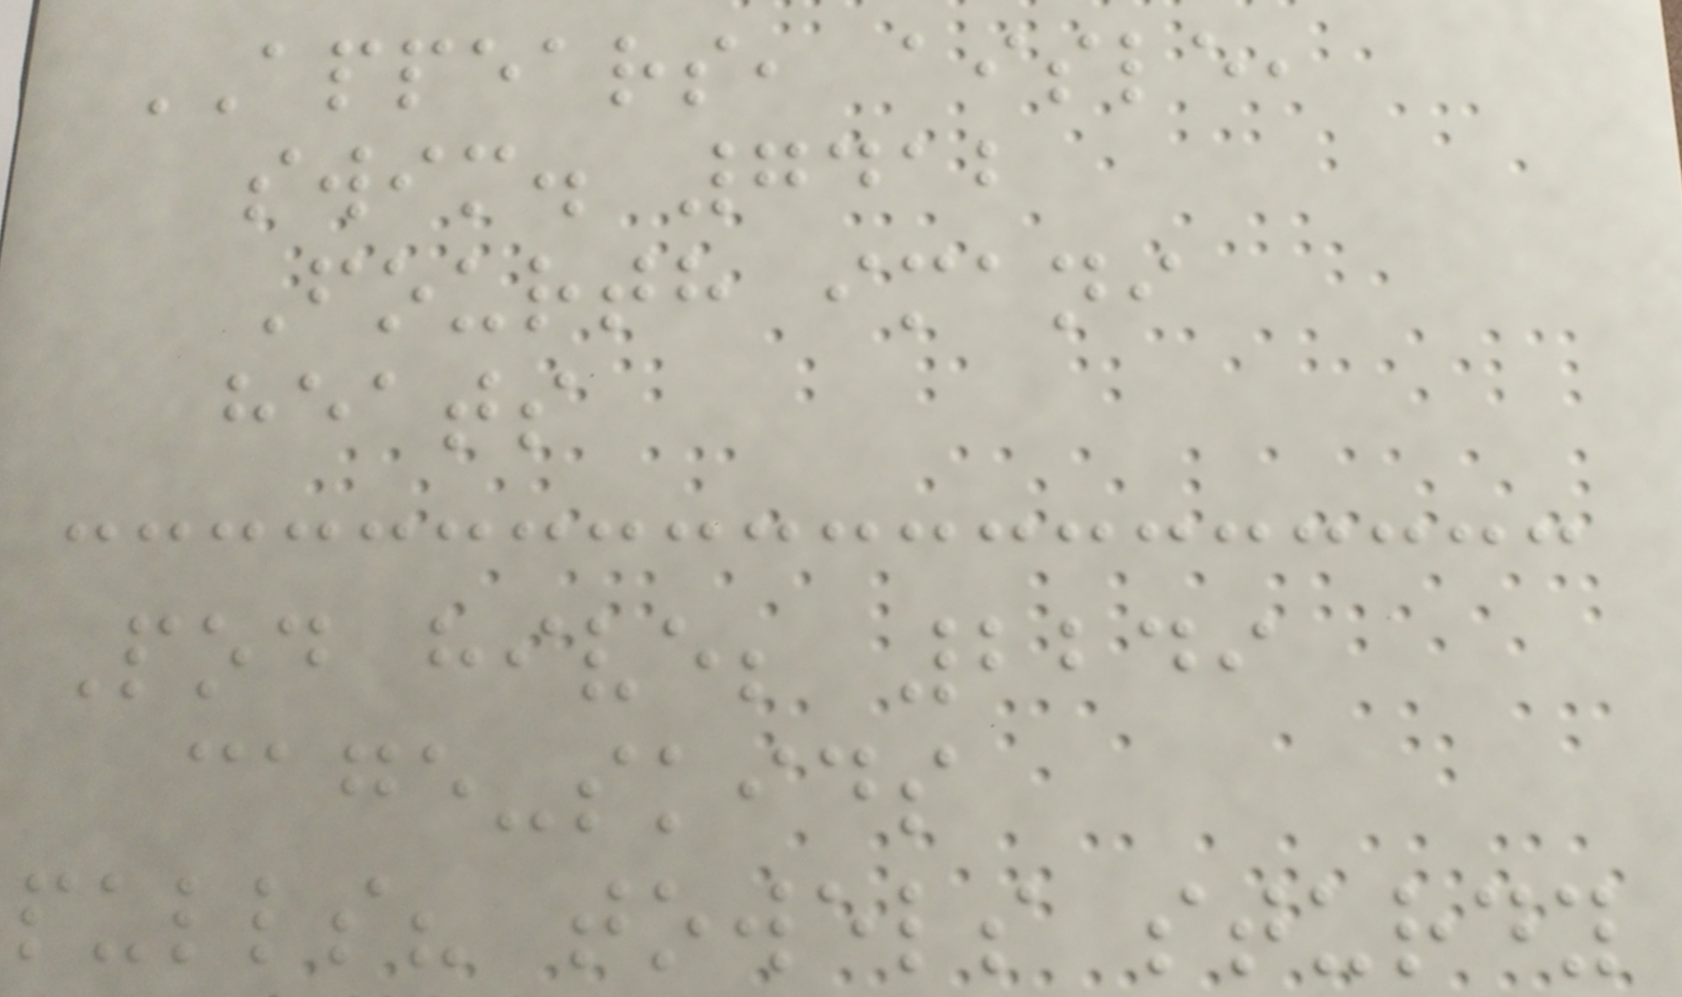APPEARS, aisle,
swim. 7412
Fourth imani
heats
Pod hive; 2249
cage-skids
pulls? towels sturdy
